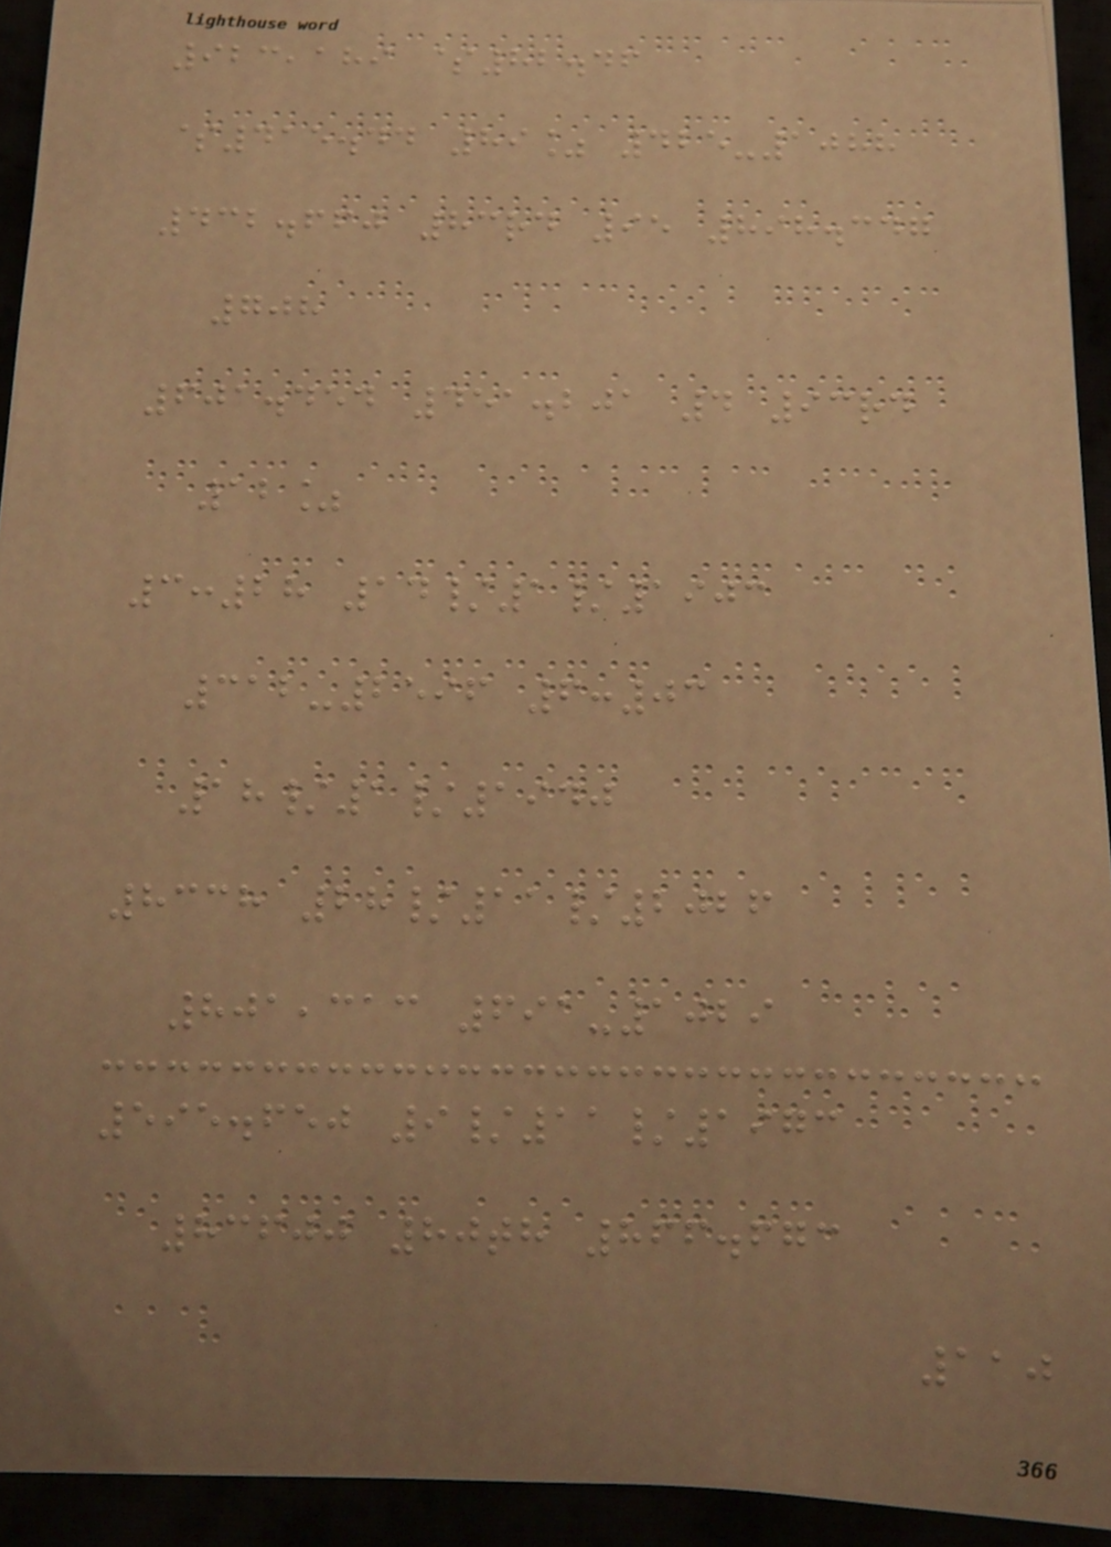923,189 $82.46
$415.44 89% 425-1088
432.660 83rd 95 898.347
708
601.454 451.201 4 93rd
12%
3:28 14/1/1903
312-2596 6:03
18/1/1940
8338 28/11/2026
801,313 691-1029
595.650 9/11/1973
83600 80th 866.673
110
